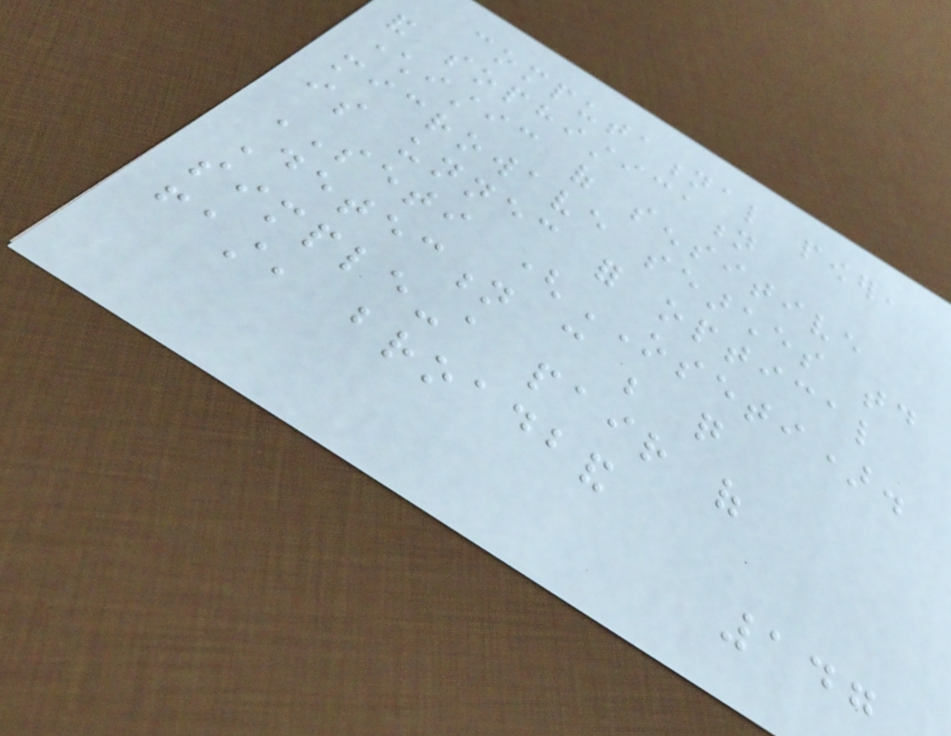computational power,
and sophistication
characteristic of sensitive
microwave searches today
is unnecessary for optical
SETI (OSETI).
Detection can be quite
simple-a pair of
fast, broadband
147
